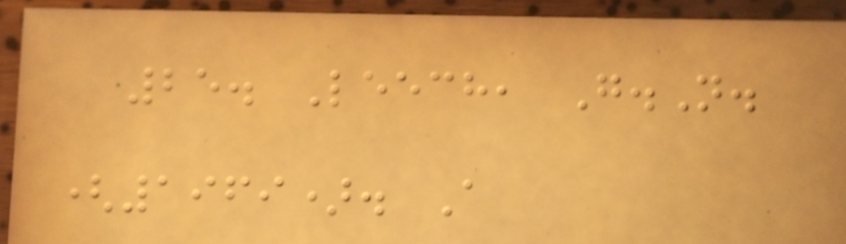25. Leech, G.N.
(1969). A
